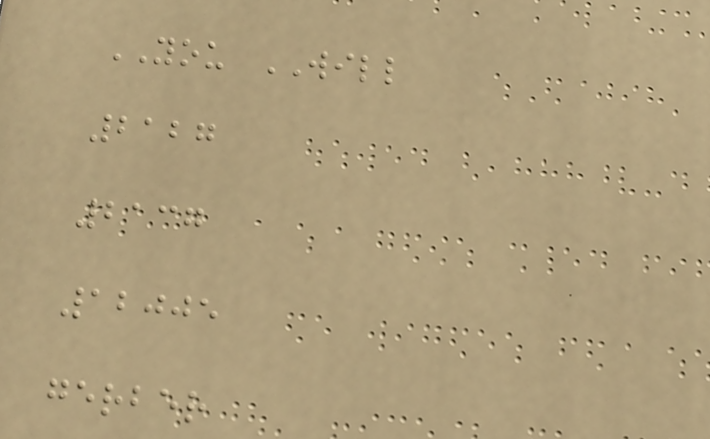YOU WILL
2127
2137
12005
gerber
